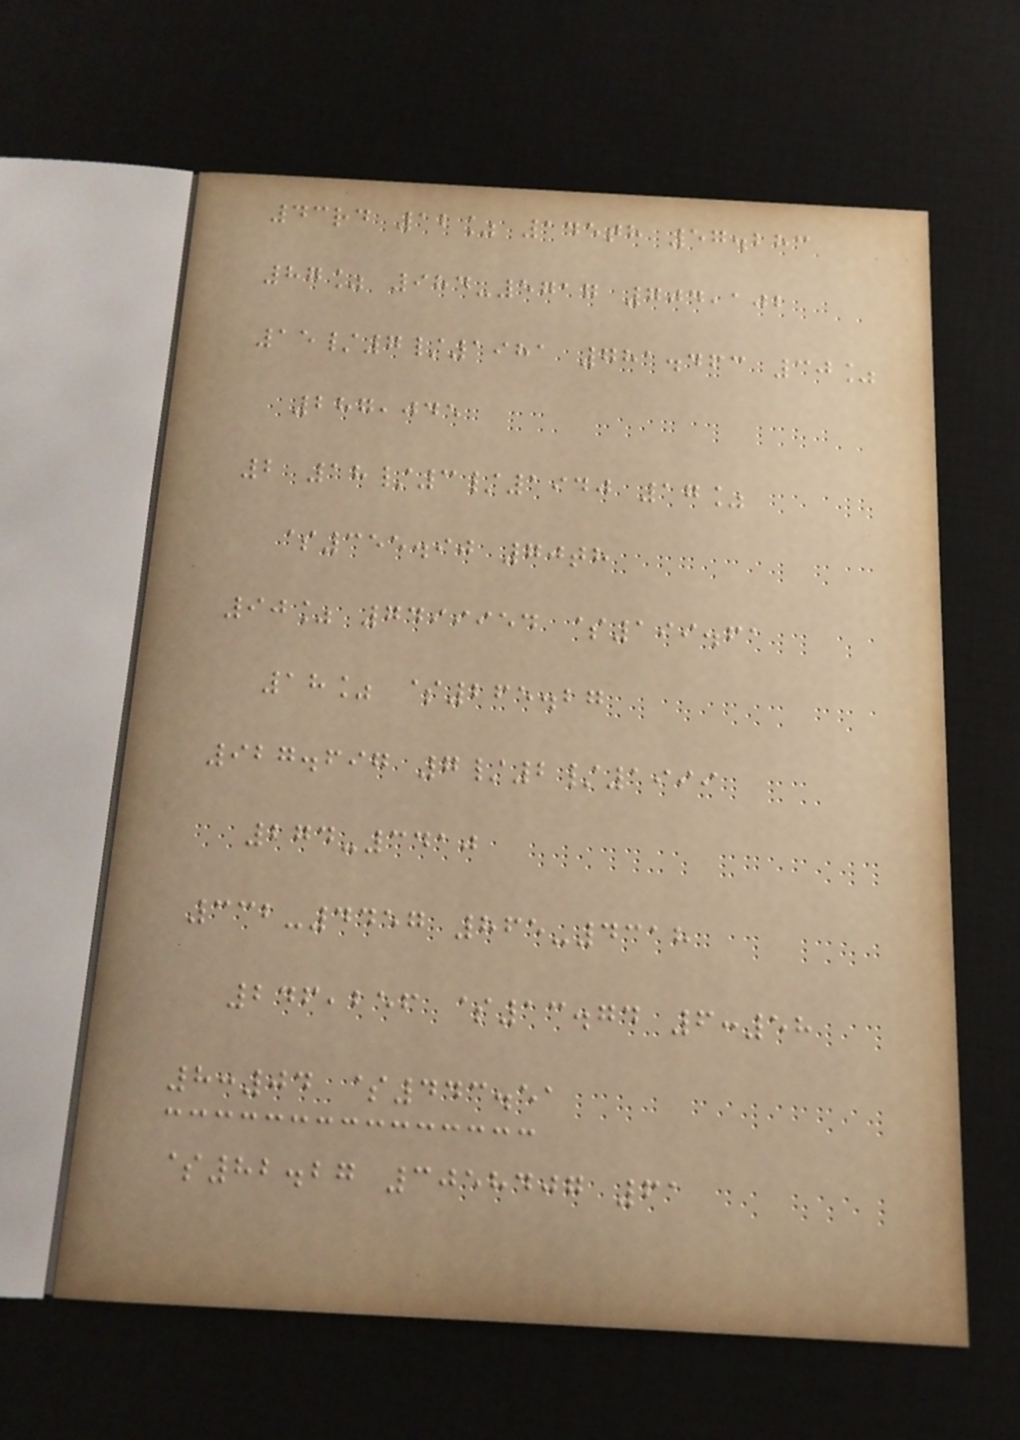43rd 12% 145th 57.283
87% 984-5717 704,102
15/7/1981 781.463 30%
287,045
2 18/3/1940 17%
$355.90 70th
90% 7499954 $199.61
18% $265.27
927.697 7/2/1999
274-3410
332-4457 865-4318
246,256 $13.74 6:58
8:04 $443.51
$82.27 3058407 61
